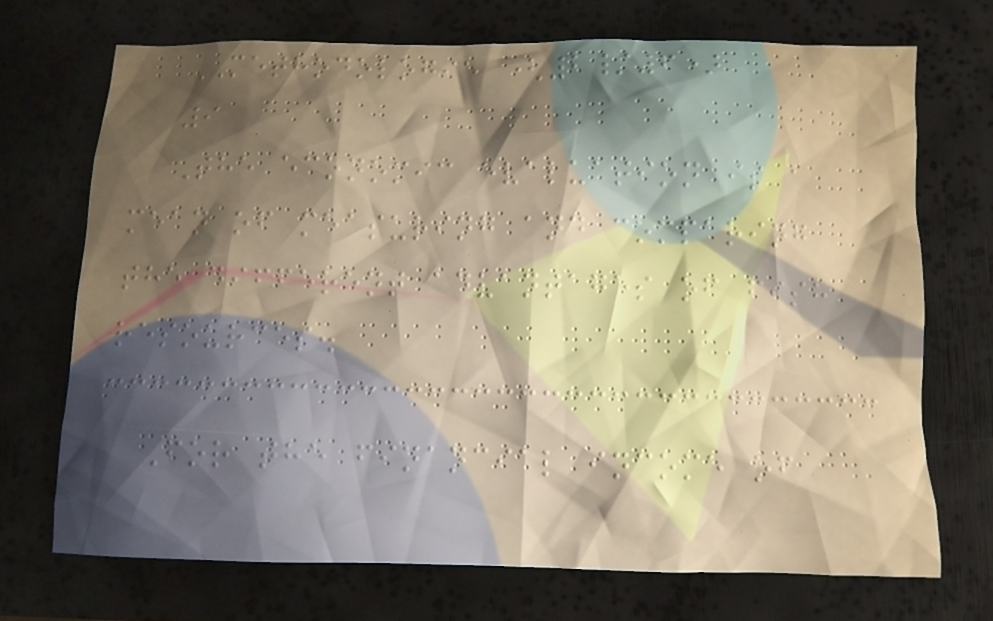METHODOLOGIE (2/6)
9
The economic evaluation is a
mean of measuring and comparing
the different advantages of fish
resources.
For the financial income of
